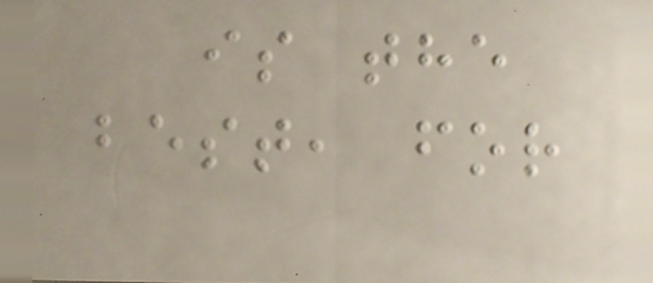is the
best, for
